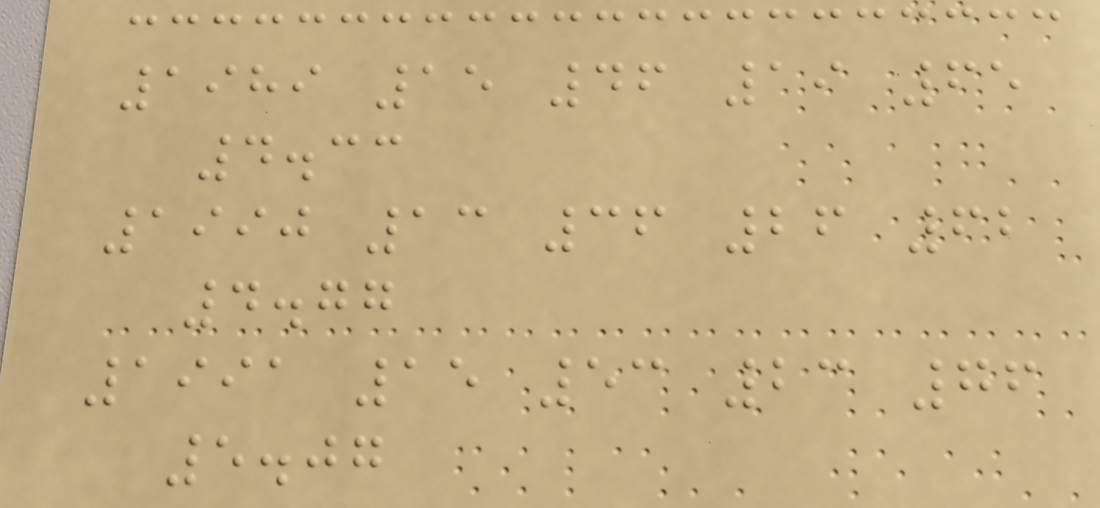1989 15 46 19 65
4.33
1990 13 36 26 62
4.77
1991 15 53 23 76
5.07
